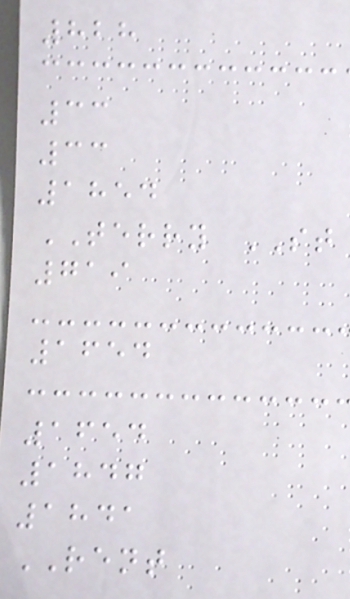828
33
33
1854
TERRY ST
719
1654
1654
1847
1841
RENT
